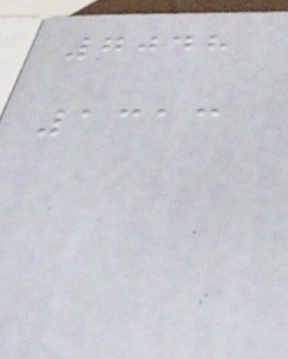7048
1313
